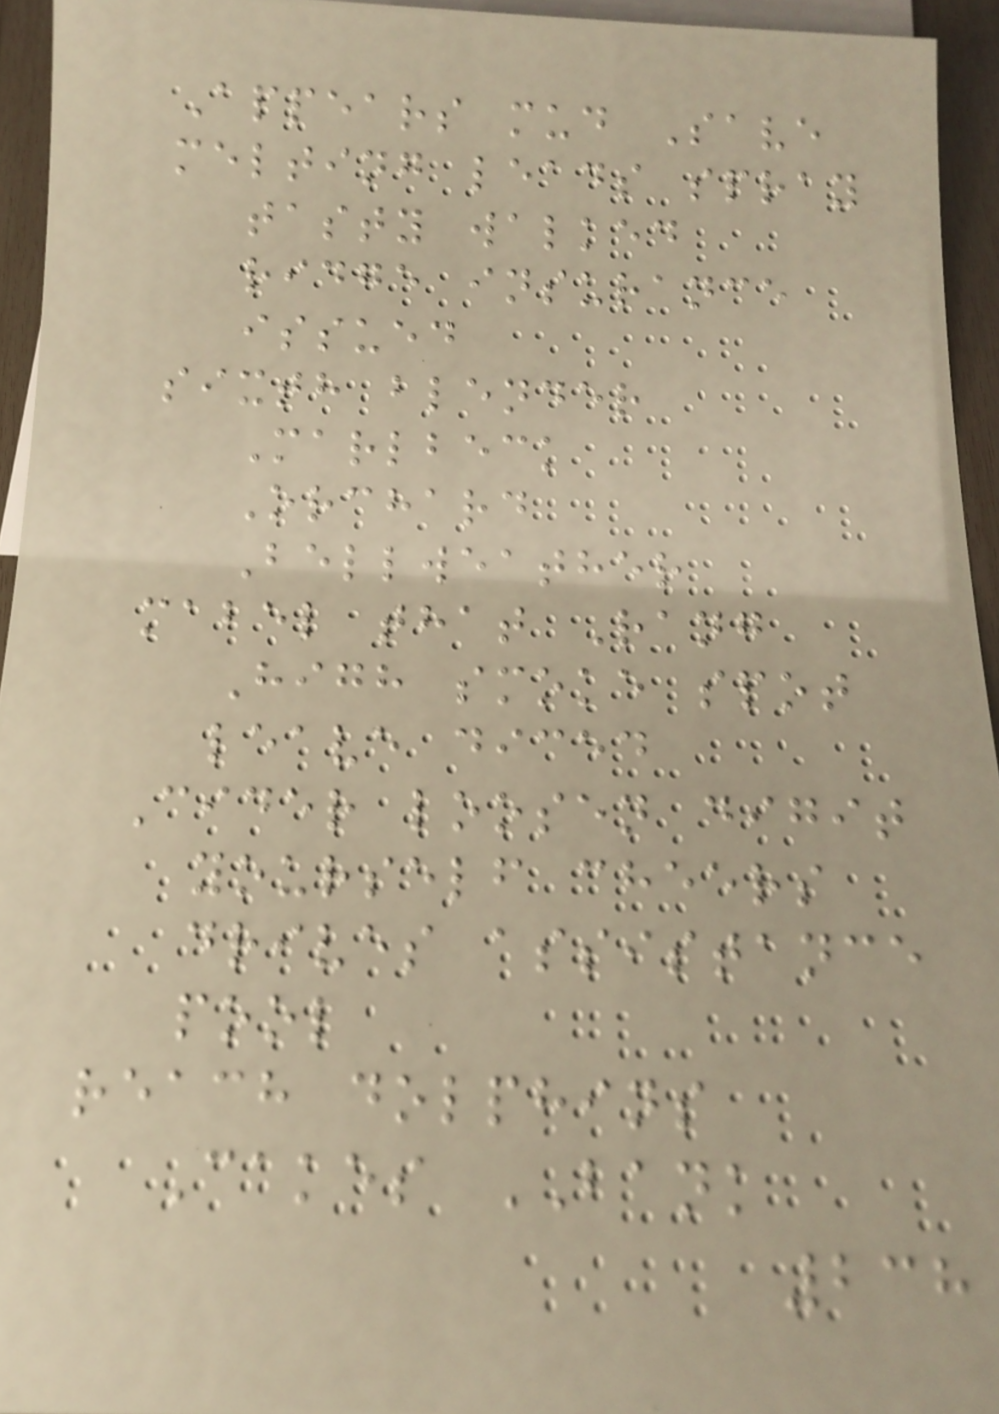Appears mud Save
melting leads spray
tasty walked
ridge insurance
issued
sixth blender
Marlbeck
Orchard
Bellweather
mabel that Rang
High smoke spot
leave diced
Cider loosen digit
yourself cheers
drives assistance
pool
reach dolphins
Cakes BANK
238
